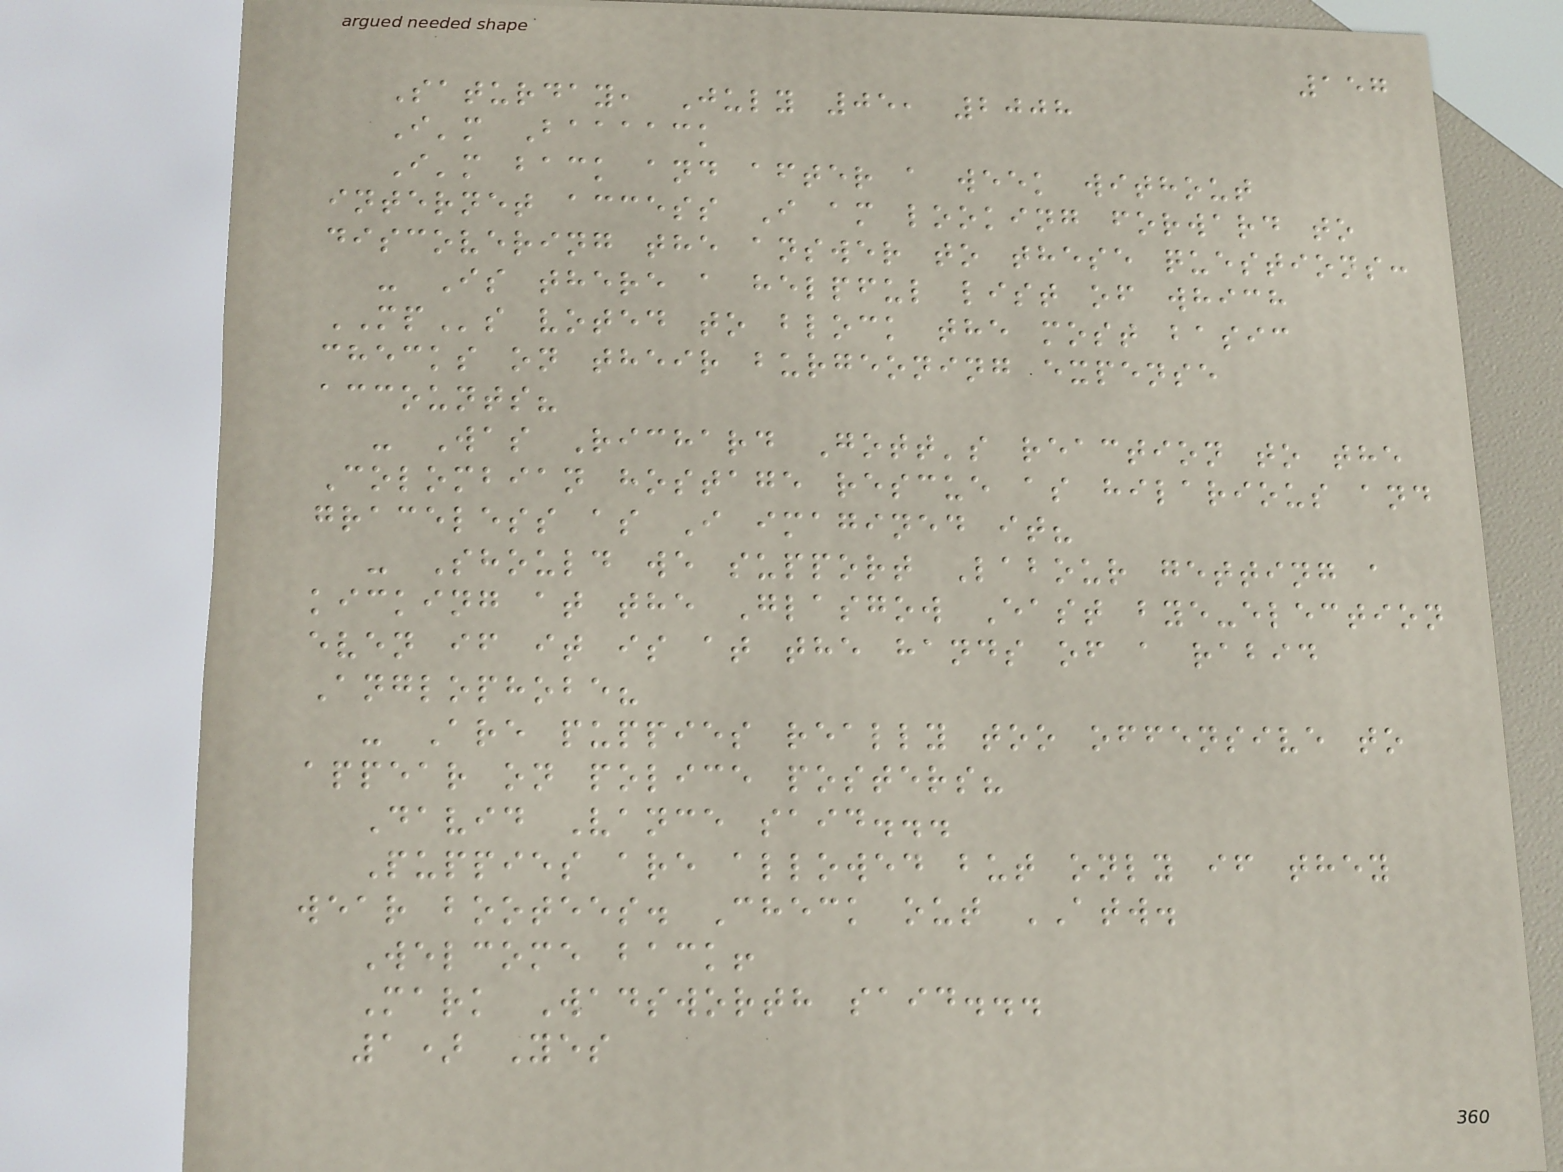157
Saturday, July 05, 2008
I'm Baaaack
I'm back and after a week without
internet access I am looking forward to
discovering the answer to these questions:
- Is there a helpful list of which
MPs voted to block the most basic
checks on their burgeoning expense
accounts?
- Was Richard Gott's reaction to the
Colombian hostage rescue as hilarious and
graceless as I imagined it?
- Should we support Labour getting a
kicking at the Glasgow East bye-election
even if it is at the hands of a rabid
Anglophobe?
- Are puppies really too offensive to
appear on police posters?
David Vance said...
Puppies are allowed but only if they
wear bootees. Check out ATW.
Welcome back!
Mark Wadsworth said...
1) Yes
